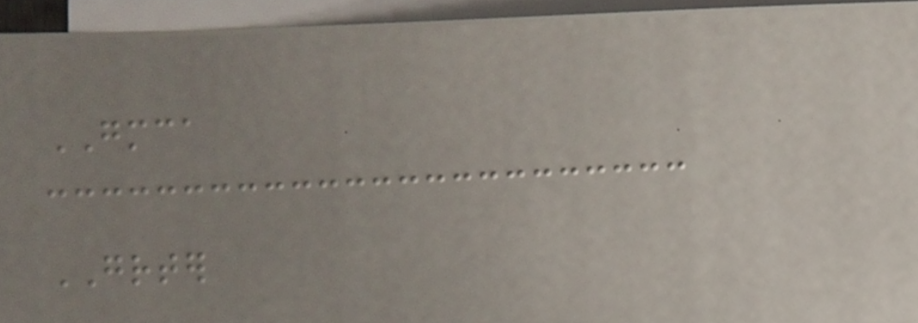GMCA
GREATER
